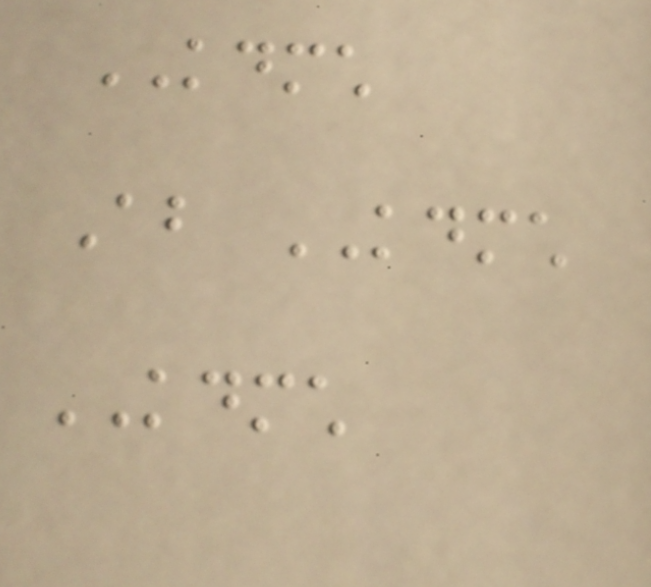KDMCH
About KDMCH
KDMCH
